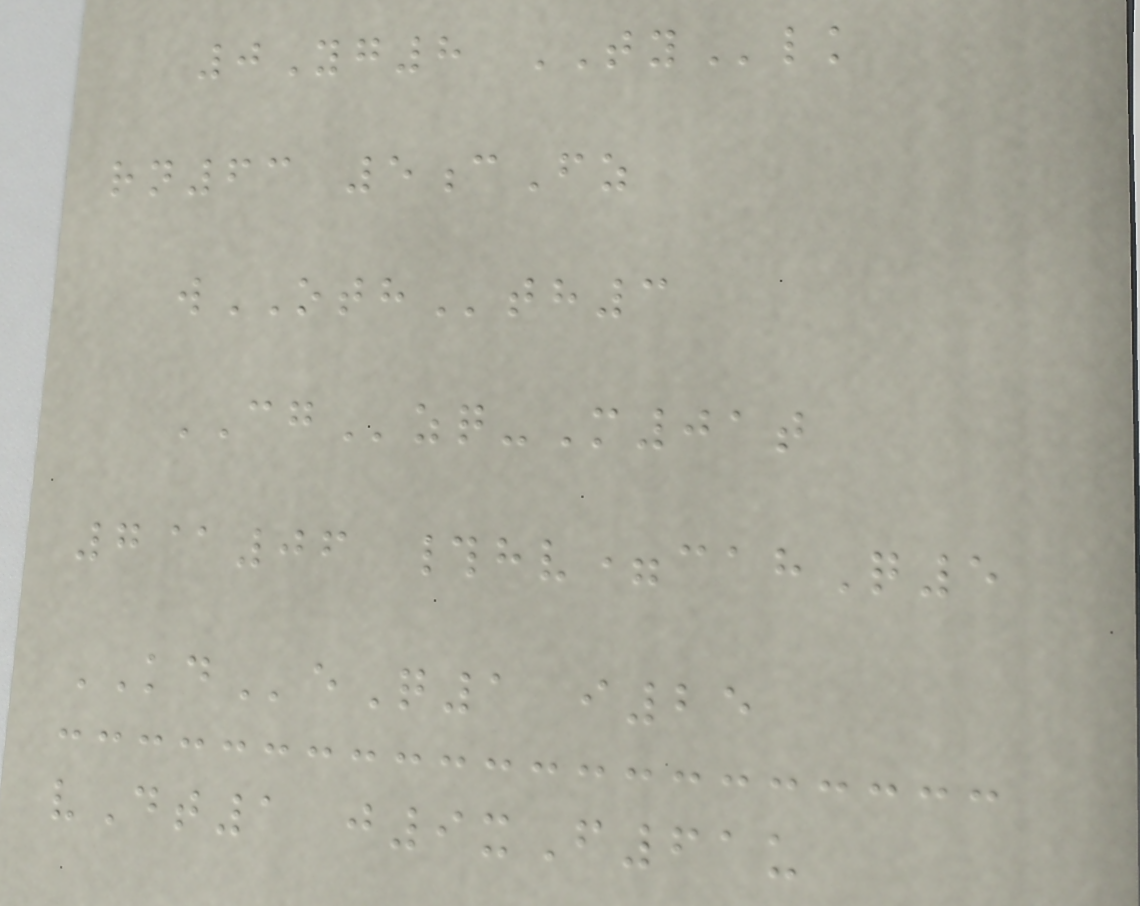0Yg8 TYlk
rn63 5cFz
wOTHth3
CGzq-M01t
7@06 #hv=cahQ5
KDeQ1 i25
vDt1 j9xF61u
